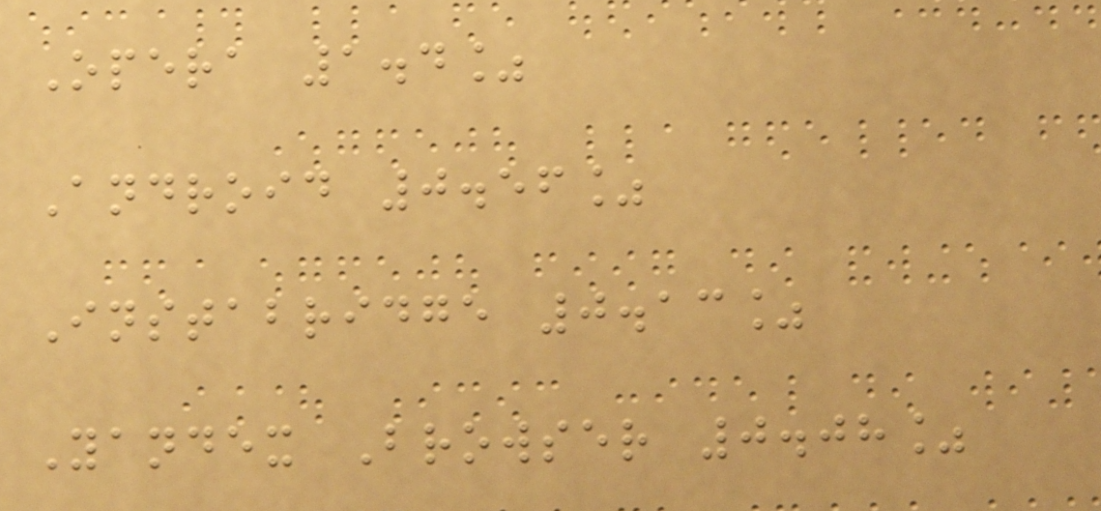Opera 1.4%
Android 0.56%
Instabridge 0.13%
Yandex Browser 0.08%
